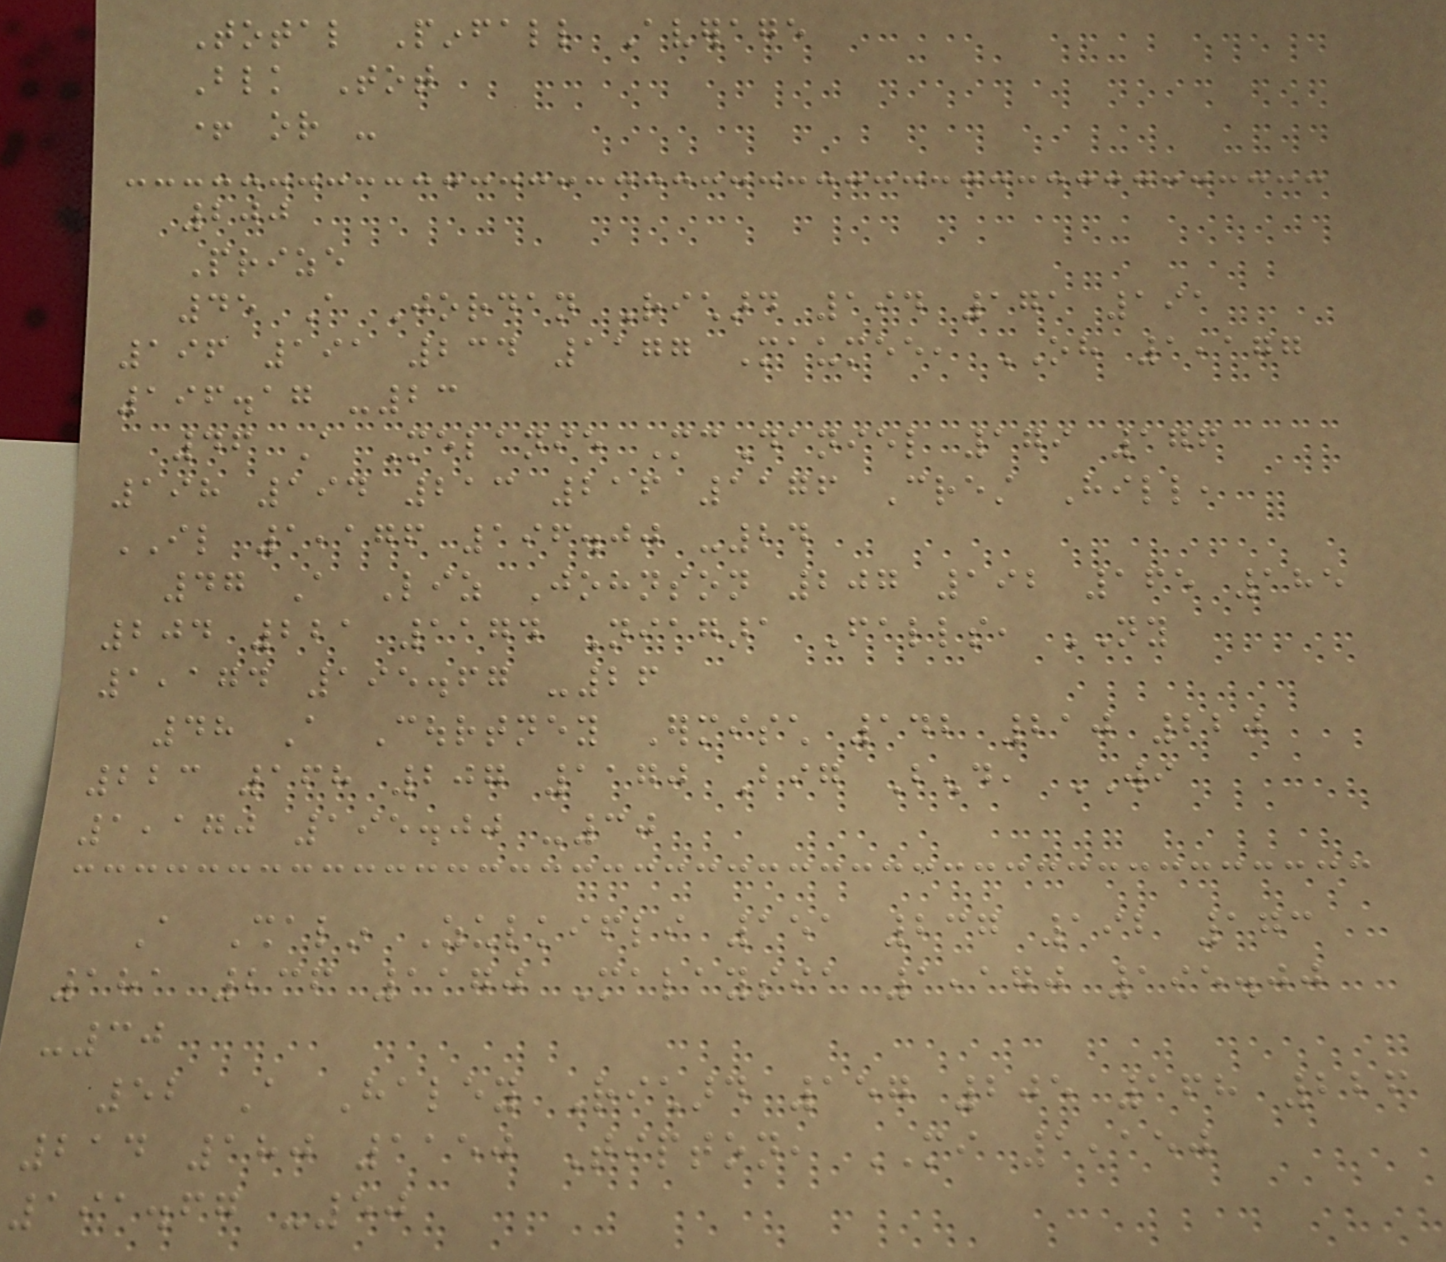Total Pinfall Average
Blk Tot
+ or -
200
Prize
45 A Jordan Richard 194 171 191
196 191 234 1177 Maumee, OH 1,177
196.17 -23
46 A Melanie McDaniel 179 176
198 194 213 216 1176 Crest Hill,
IL 1,176 196.00 -24
47 A Liz Johnson 207 192 165 185
204 221 1174 Niagara Falls, NY
1,174 195.67 -26
48 A Courtney Ermisch 142 210 220
223 168 207 1170 Big Bend, WI
1,170 195.00 -30
A Shalin Zulkifli 151 237 192 173
181 236 1170 Malaysia 1,170 195.00
-30
52 A Haley Richard 157 205 168 226
214 180 1150 Tipton, MI 1,150
191.67 -50
